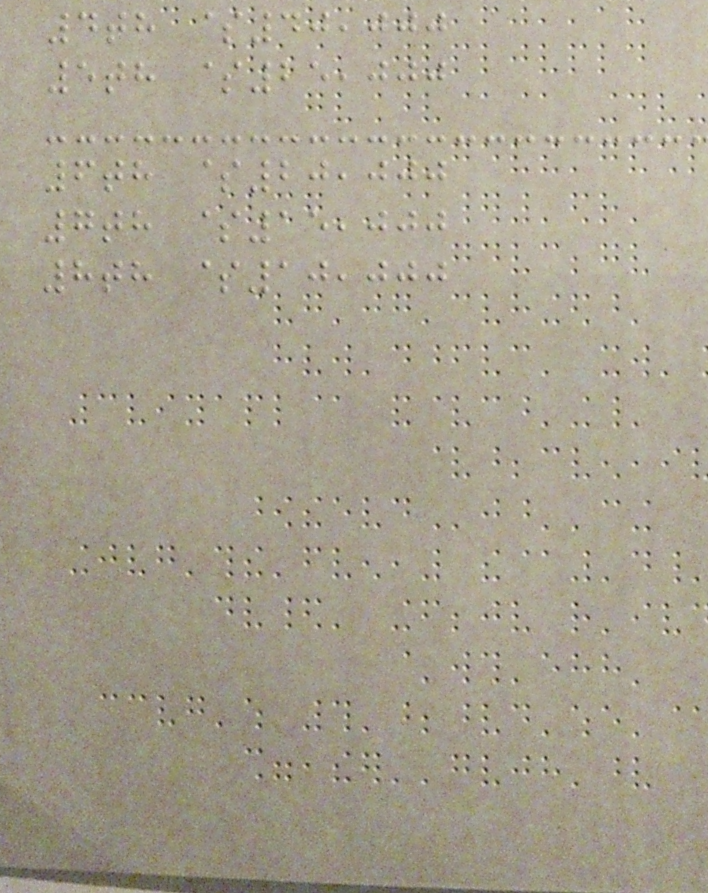4th $40,000
5th $25,000
6th $20,000
7th $15,000
8th $10,000
